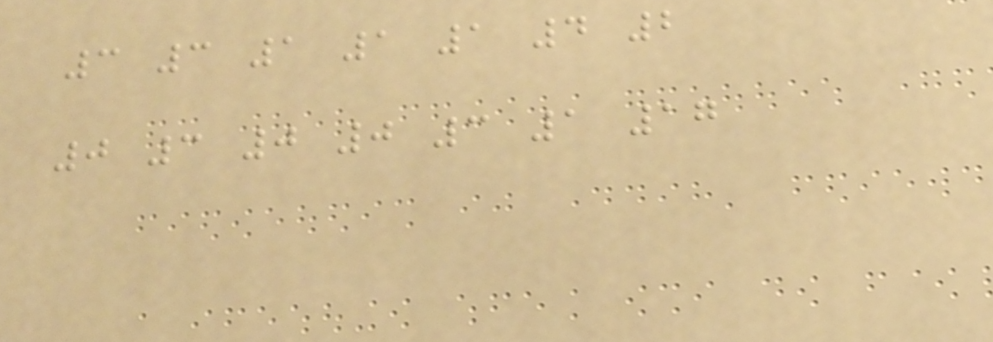3 3 1 1 1 4 2
0 3 0 0 3 1 17
